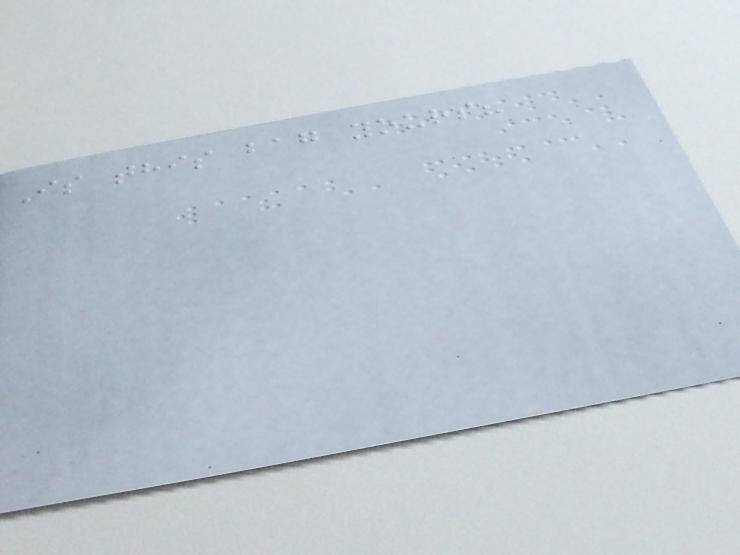Is this bag yours?
